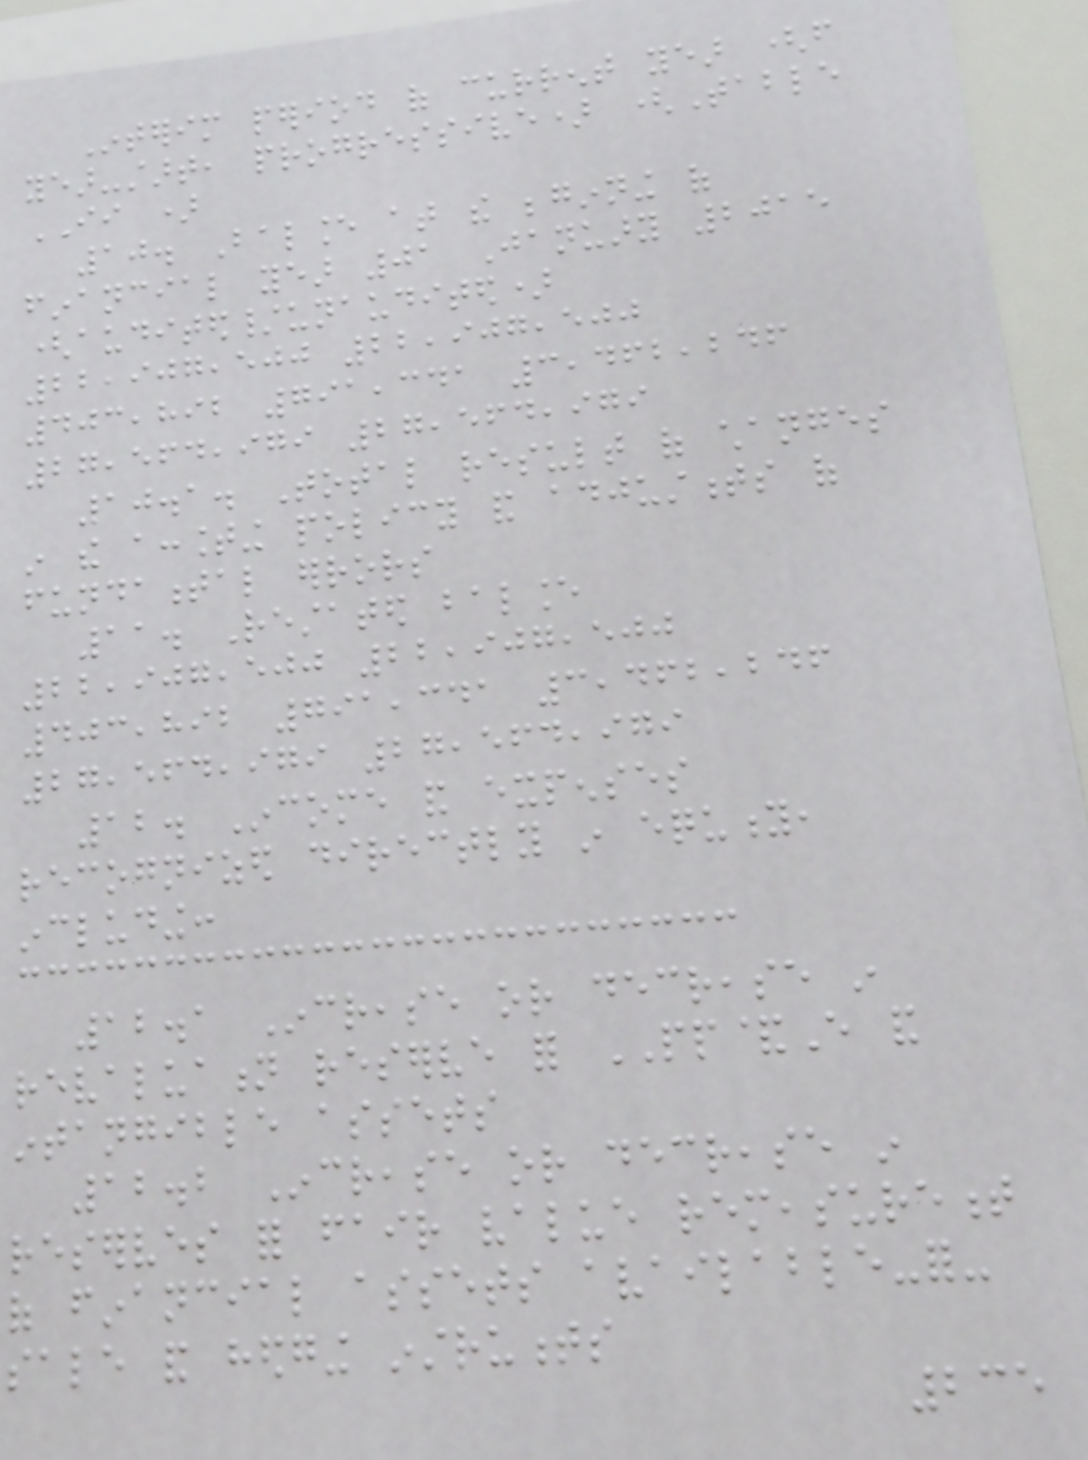Interim period of current year (from
year-start, progressive) (Table
II )
10. Balance at the beginning of
financial year 01 January 2015
(audited/unaudited)
22,907,500 22,907,500
403,892 791,341 3,462,246
27,564,979 27,564,979
10.1. Total result of changes
in the accounting policy and adjustments of
fundamental errors
11. Restated balance
22,907,500 22,907,500
403,892 791,341 3,462,246
27,564,979 27,564,979
12. Income and expenses
recognized directly in equity,
including:
12.1 Increase or decrease in
revaluation reserve for PP&E and
intangible assets
12.2 Increase or decrease in
reserves for fair value remeasurement
of financial assets available-for-
sale and hedging instruments
235
